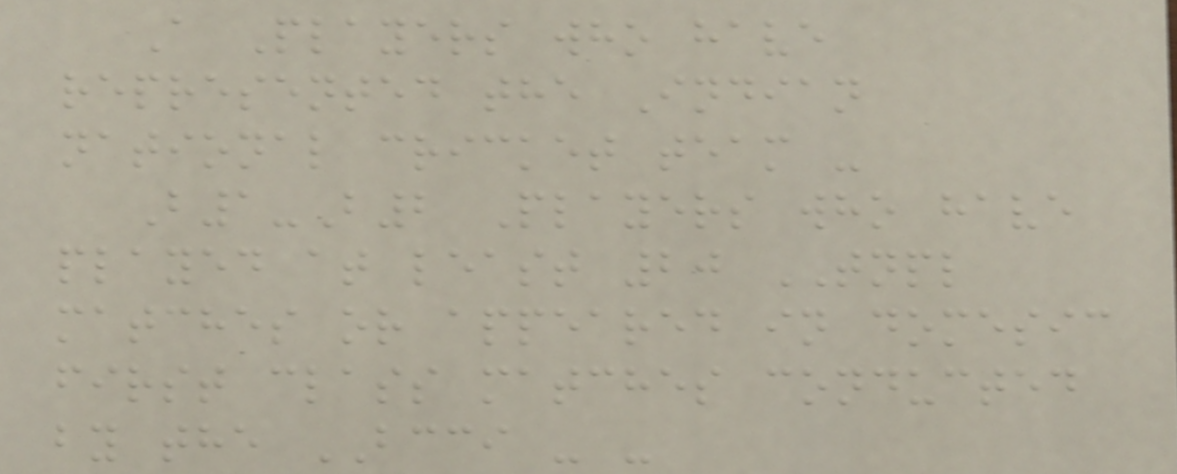A Players who have
represented the Indian
national cricket team -
B1-B2 Players who have
played at least 20 TNPL
matches or appeared in domesic
first class matches conducted
by the BCCI - -
